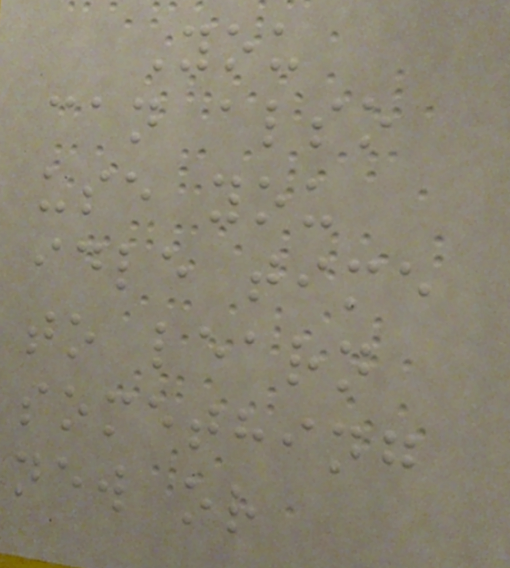You
can also
use you
idle time
to learn
something
new or
